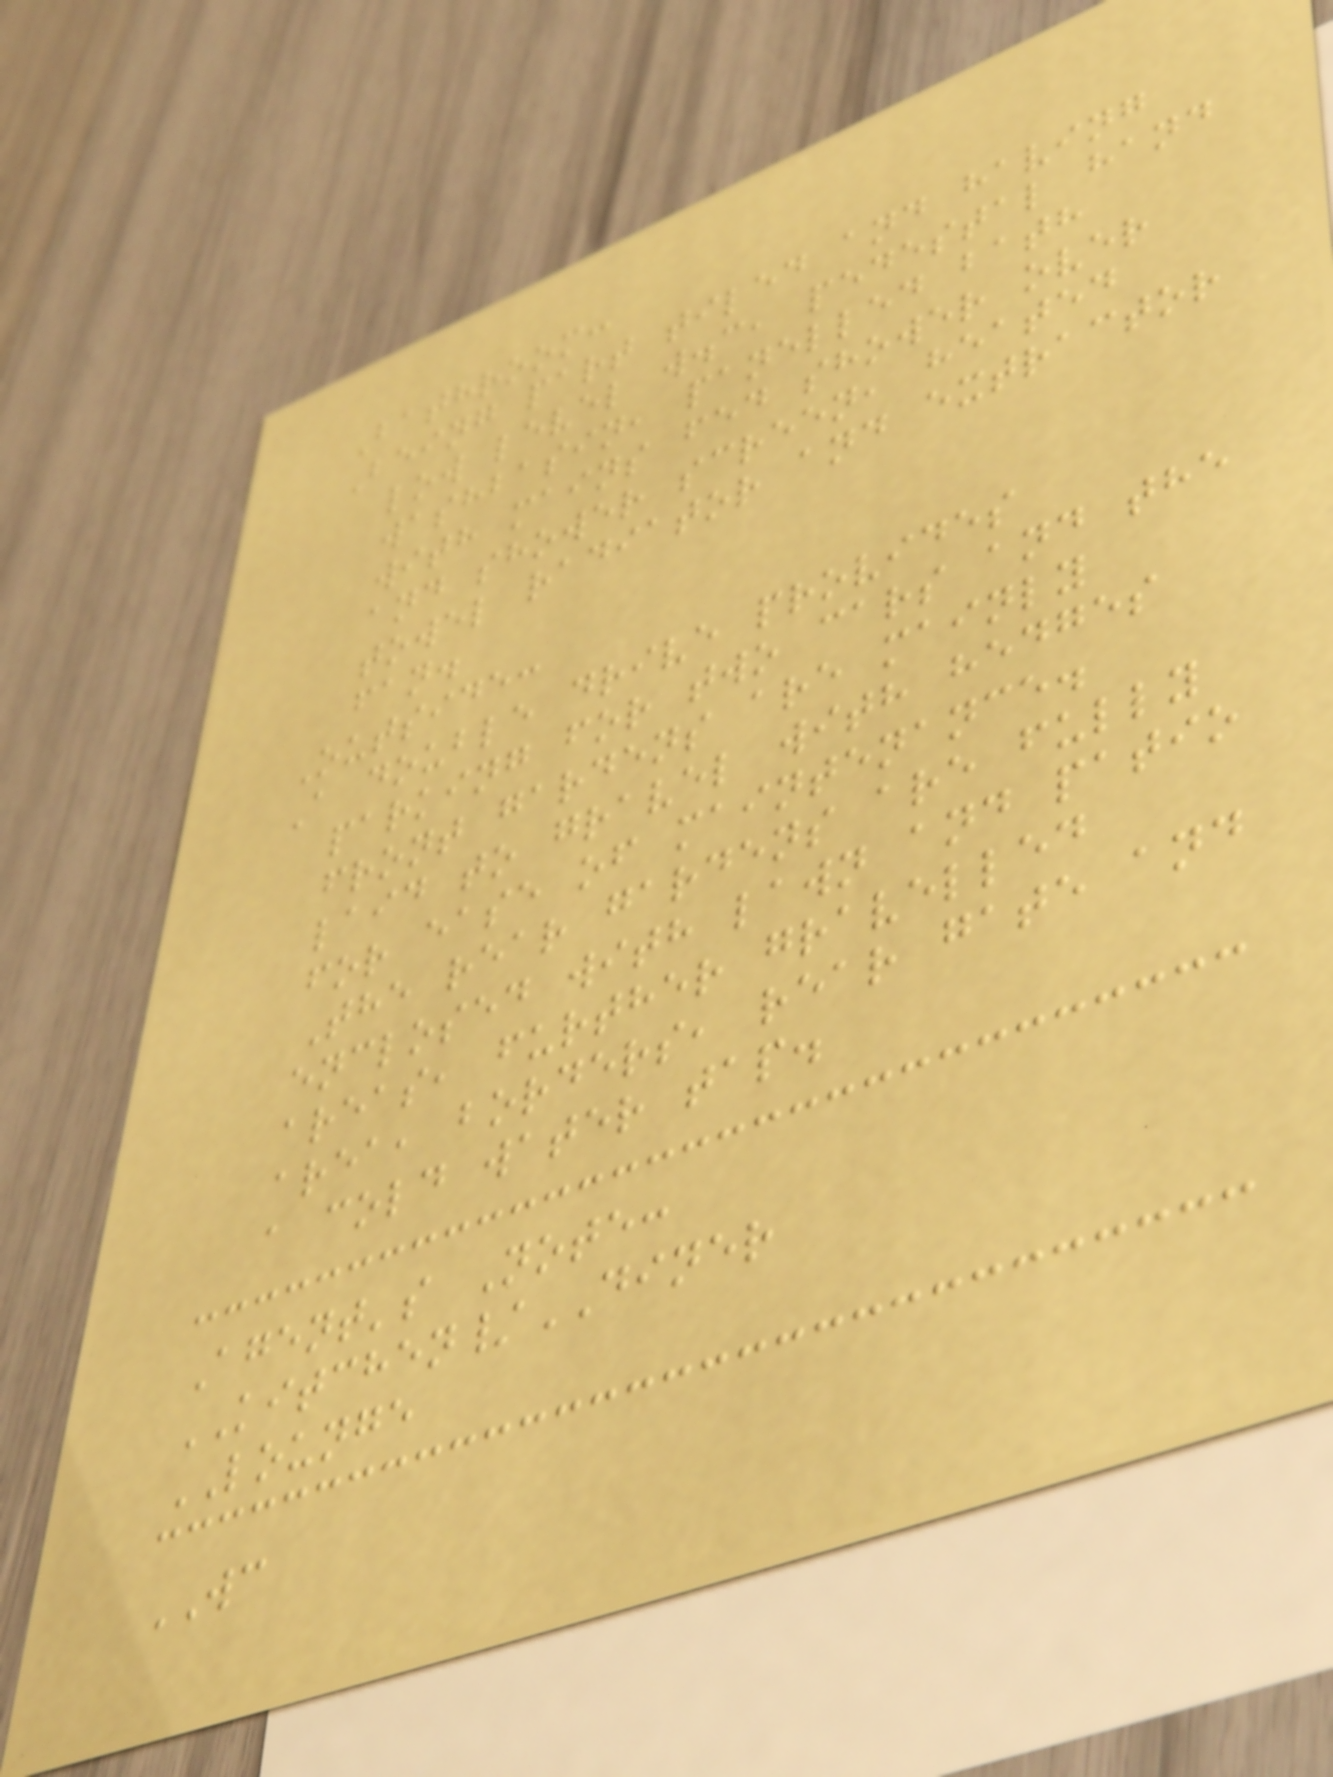Bathroom:
Being part tiled and having
low level w.c, pedestal hand
washbasin, panelled bath
with mains fed shower over
and shower screen, heated
towel radiator and extractor
fan.
Outside:
A double drive provides
parking for two cars and the
front gardens are mainly
laid to gravel with hedges
for ease of maintenance.
The rear gardens are fully
enclosed with lawn and patio
areas, further gravelled
area, borders, rear gate and
a cold water tap.
Agent's Note:
KITCHEN/DINER
LOUNGE
WC
